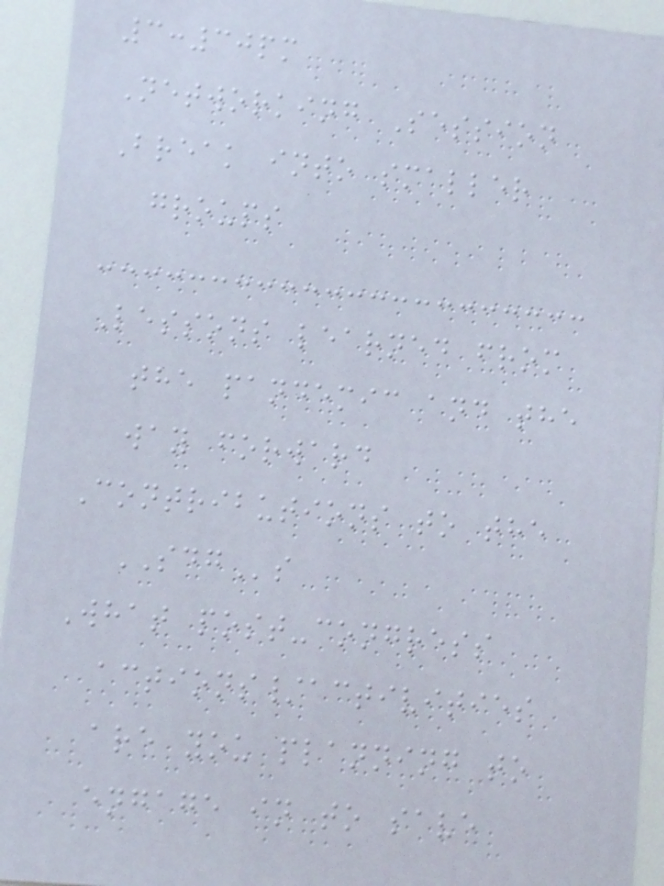3:30pm
Networking Session
Break into smaller
groups
Lessons learned from
the pandemic and the
way forward
Contributions to the
SDGs
What post-congress
actions/activities
are you planning to
engage in to save
